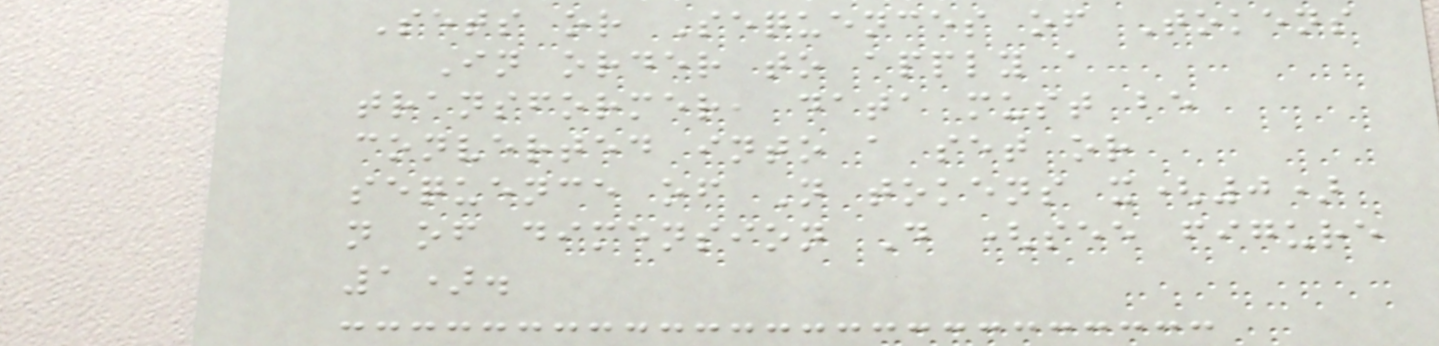Sets or Sequences of Tokens
In order to apply a
transformer, data must be
converted into a set or
sequence of N tokens x(0)
n of dimension D (see figure
1).
